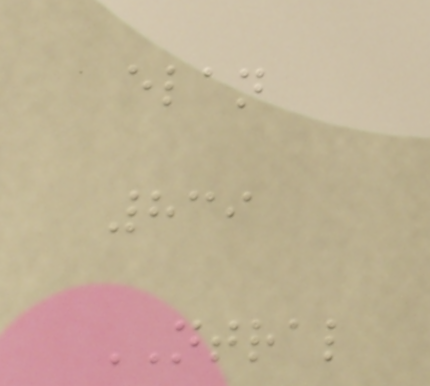elan
839
NTRAL
